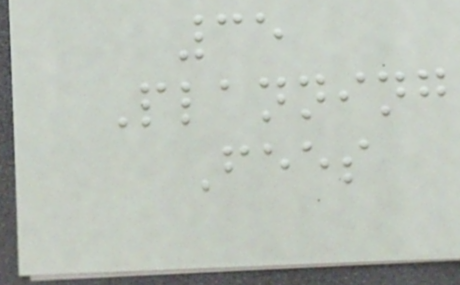35
Planning
Fees
